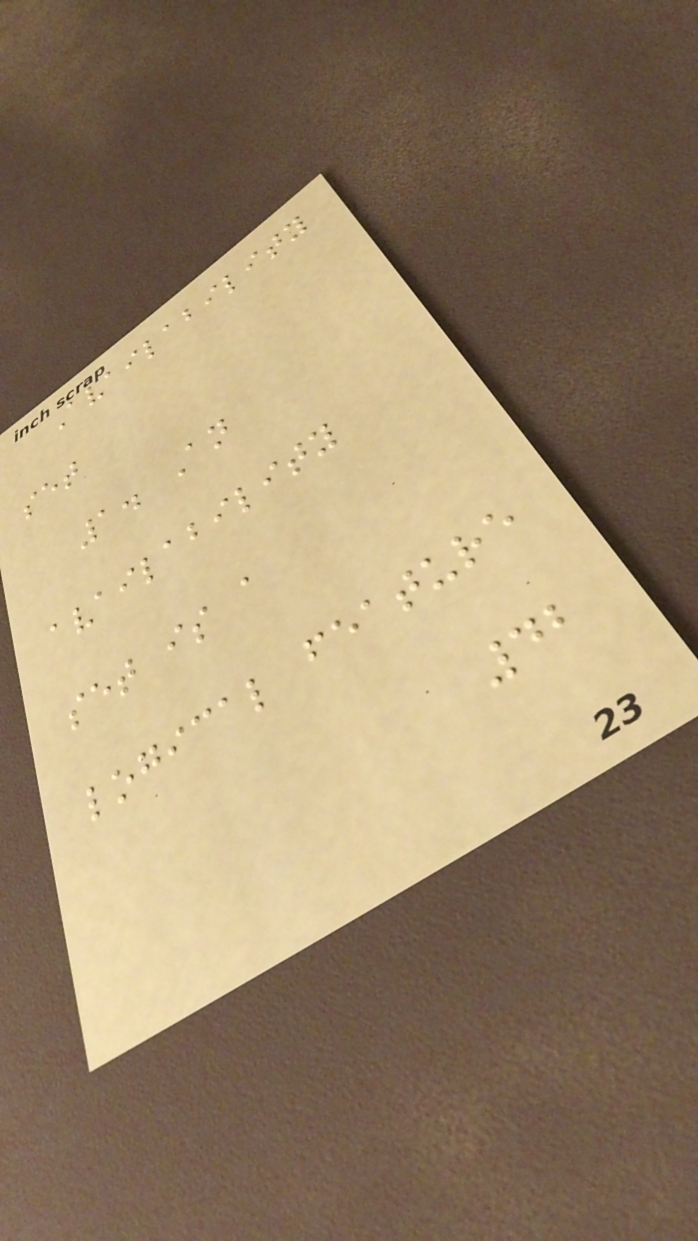Availability
set
1. An
availability
set is a
logical feature
42
